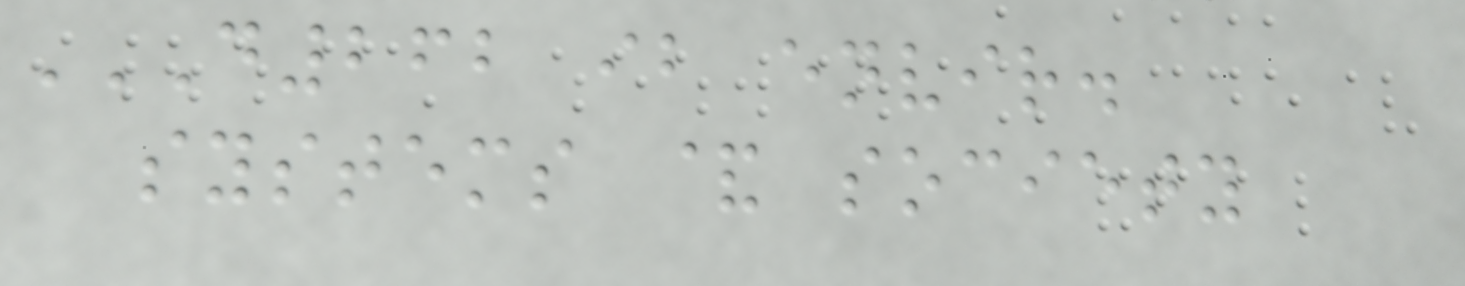D262 IB ENVIR.
SYSTEMS & SOCIETY
